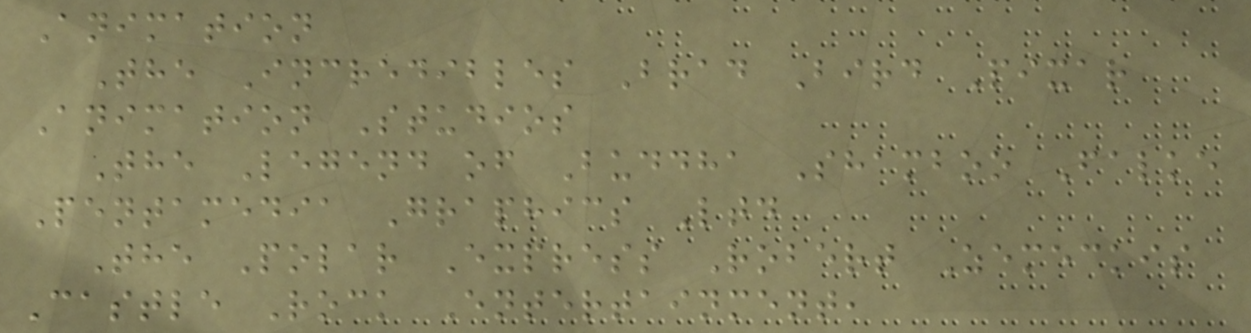Animation
The Incredibles Brad Bird Pixar
Animation Studios
The Legend of Buddha Shamboo Falke
Pentamedia Graphics Ltd
The Polar Express Robert Zemeckis
Castle Rock Entertainment,
